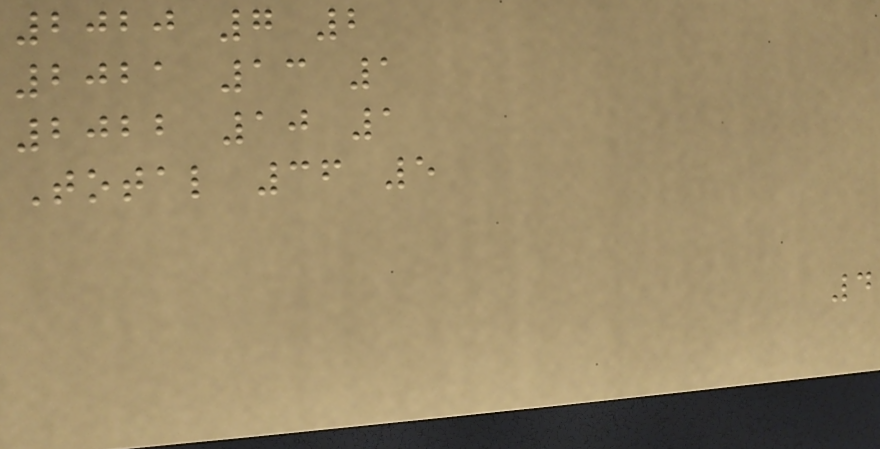2020 7 2
2021 13 1
2022 10 1
Total 36 5
4
